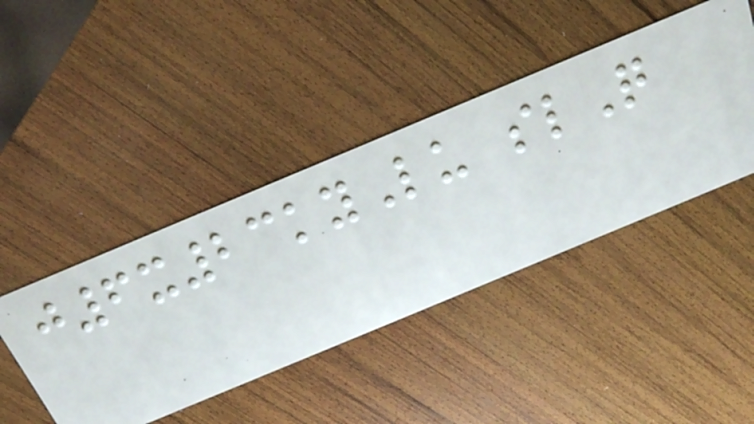j6x23kyLu slQ
